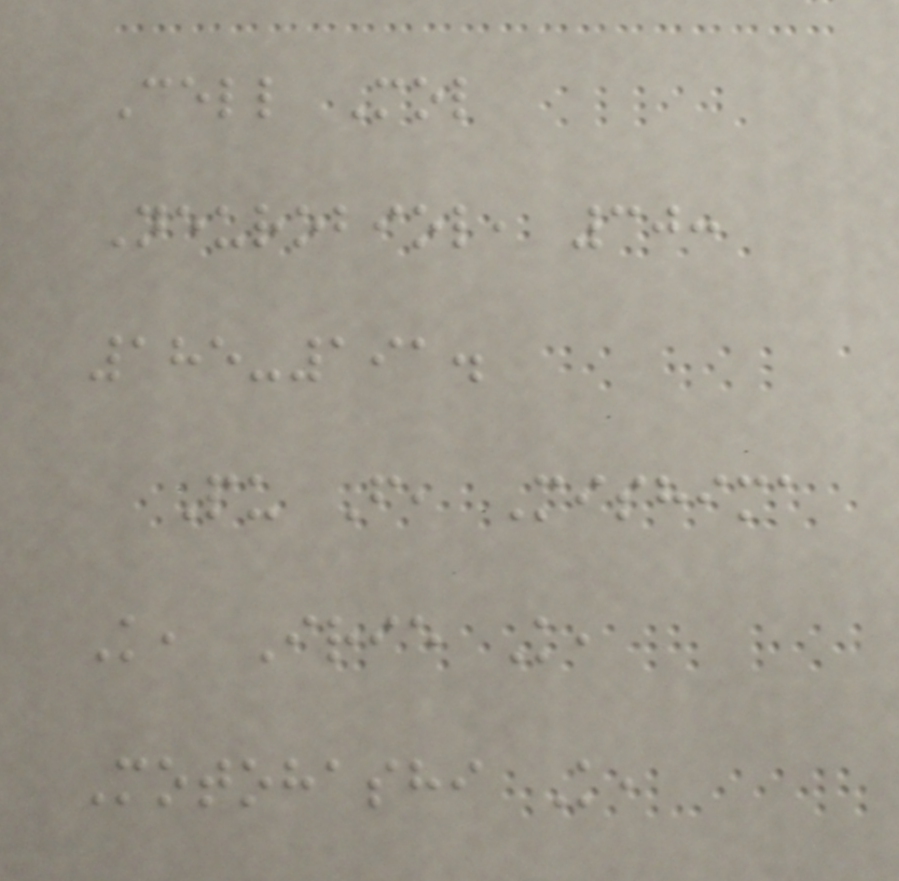Cell Mol
Neurobiol, 30:
185-191.
Pu F, Mishima
K, Irie K,
Motohashi K,
